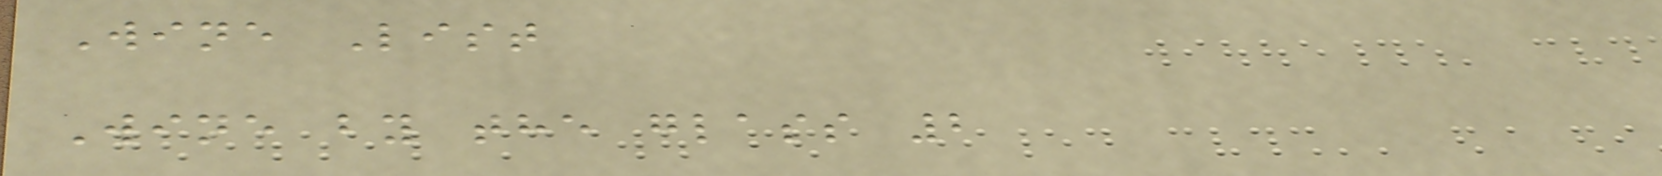Wine List
Wine by the glass 2
